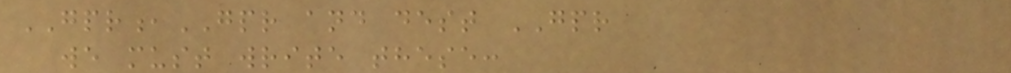GPR,GPR and dest GPR
we must write these:
